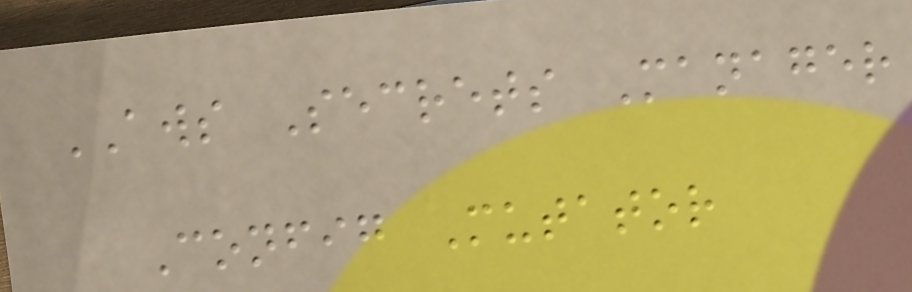AWS Secrets Manager
Config Mutator
